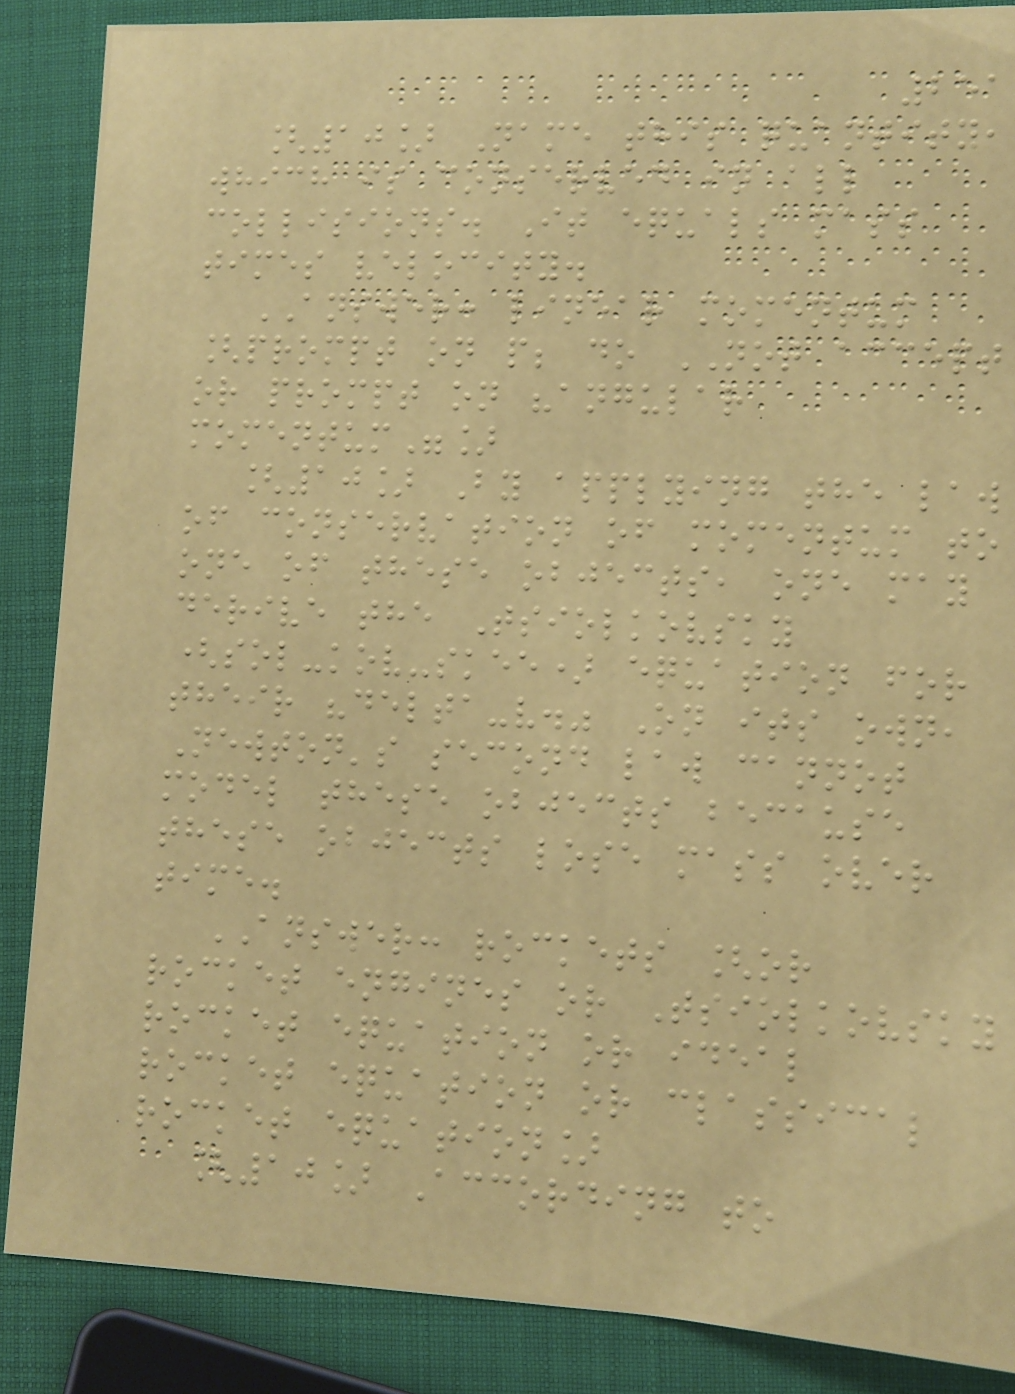251
[10] Name this quantity,
which is conserved in all
collisions. It equals mass
times velocity.
ANSWER: linear momentum
[prompt on p; do NOT accept
or prompt on "angular
momentum"]
[10] By applying the law
of conservation of momentum to
one of these objects, one may
derive the Tsiolkovsky
(sol-kov-skee) equation for
their "delta-v." On its own,
Newton's second law cannot
model these objects because
these objects lose mass over
time.
ANSWER: rockets [or
rocket engines or Tsiolkovsky
rocket equation or ideal
rocket equation or classical
rocket equation]
[10] According to
